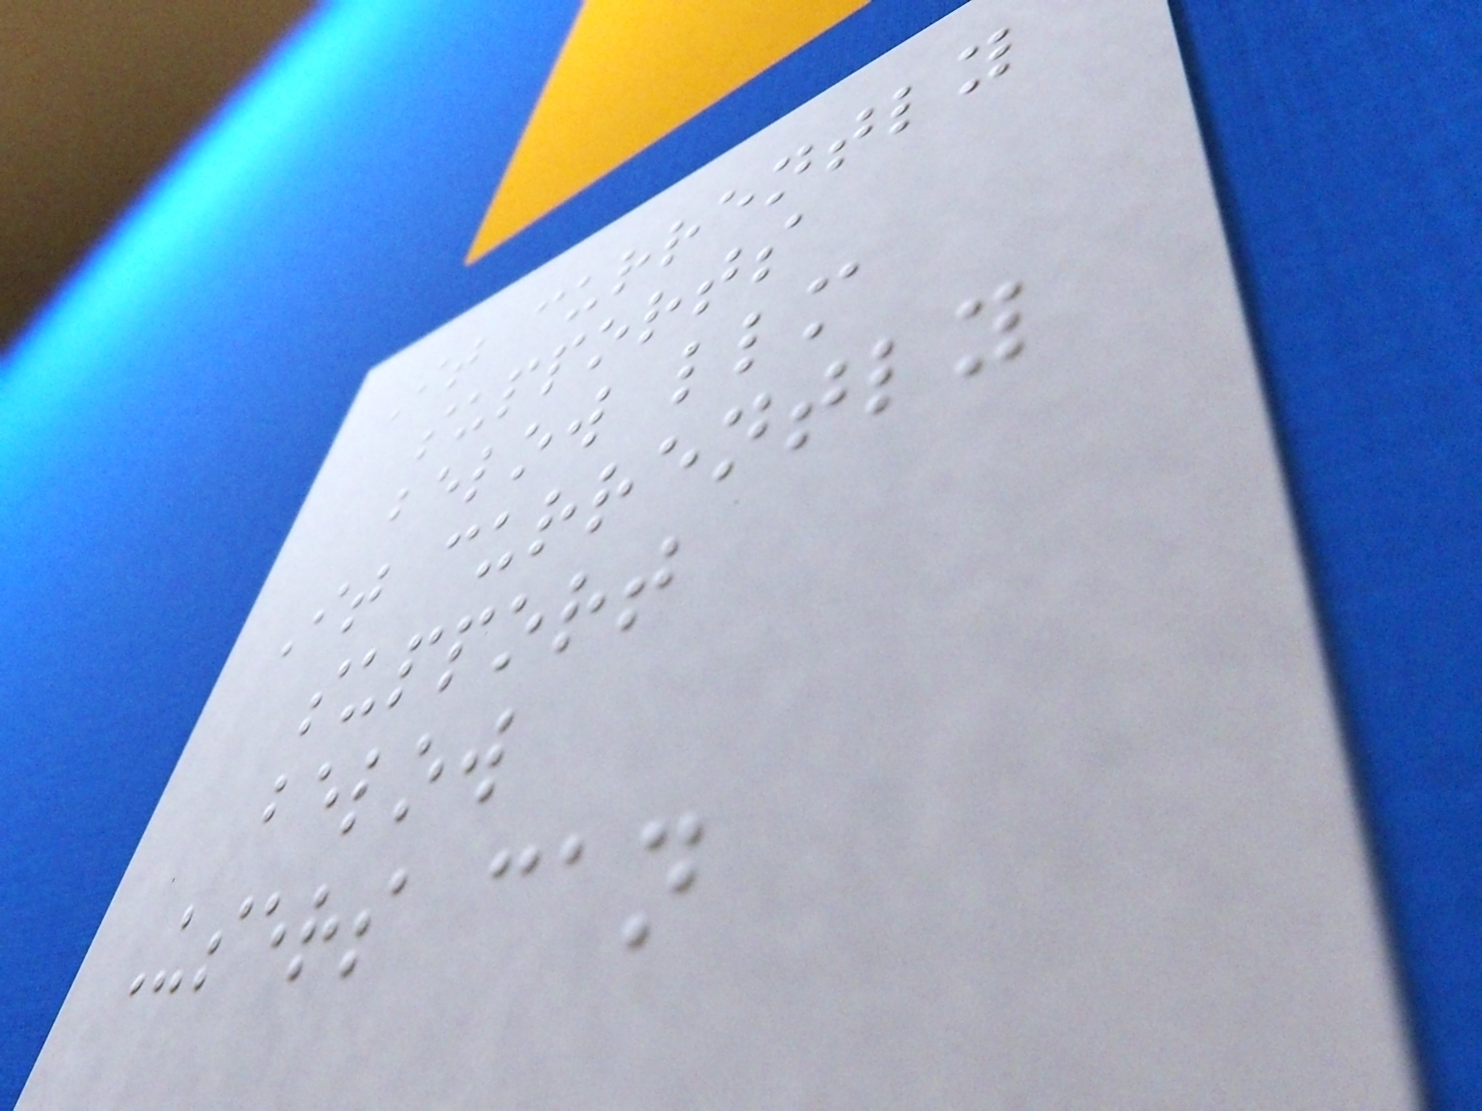It currently
supports
below llm
It currently
support
below
Users can
